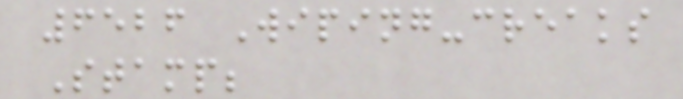6526 Wiping-creaks
Stamp;
